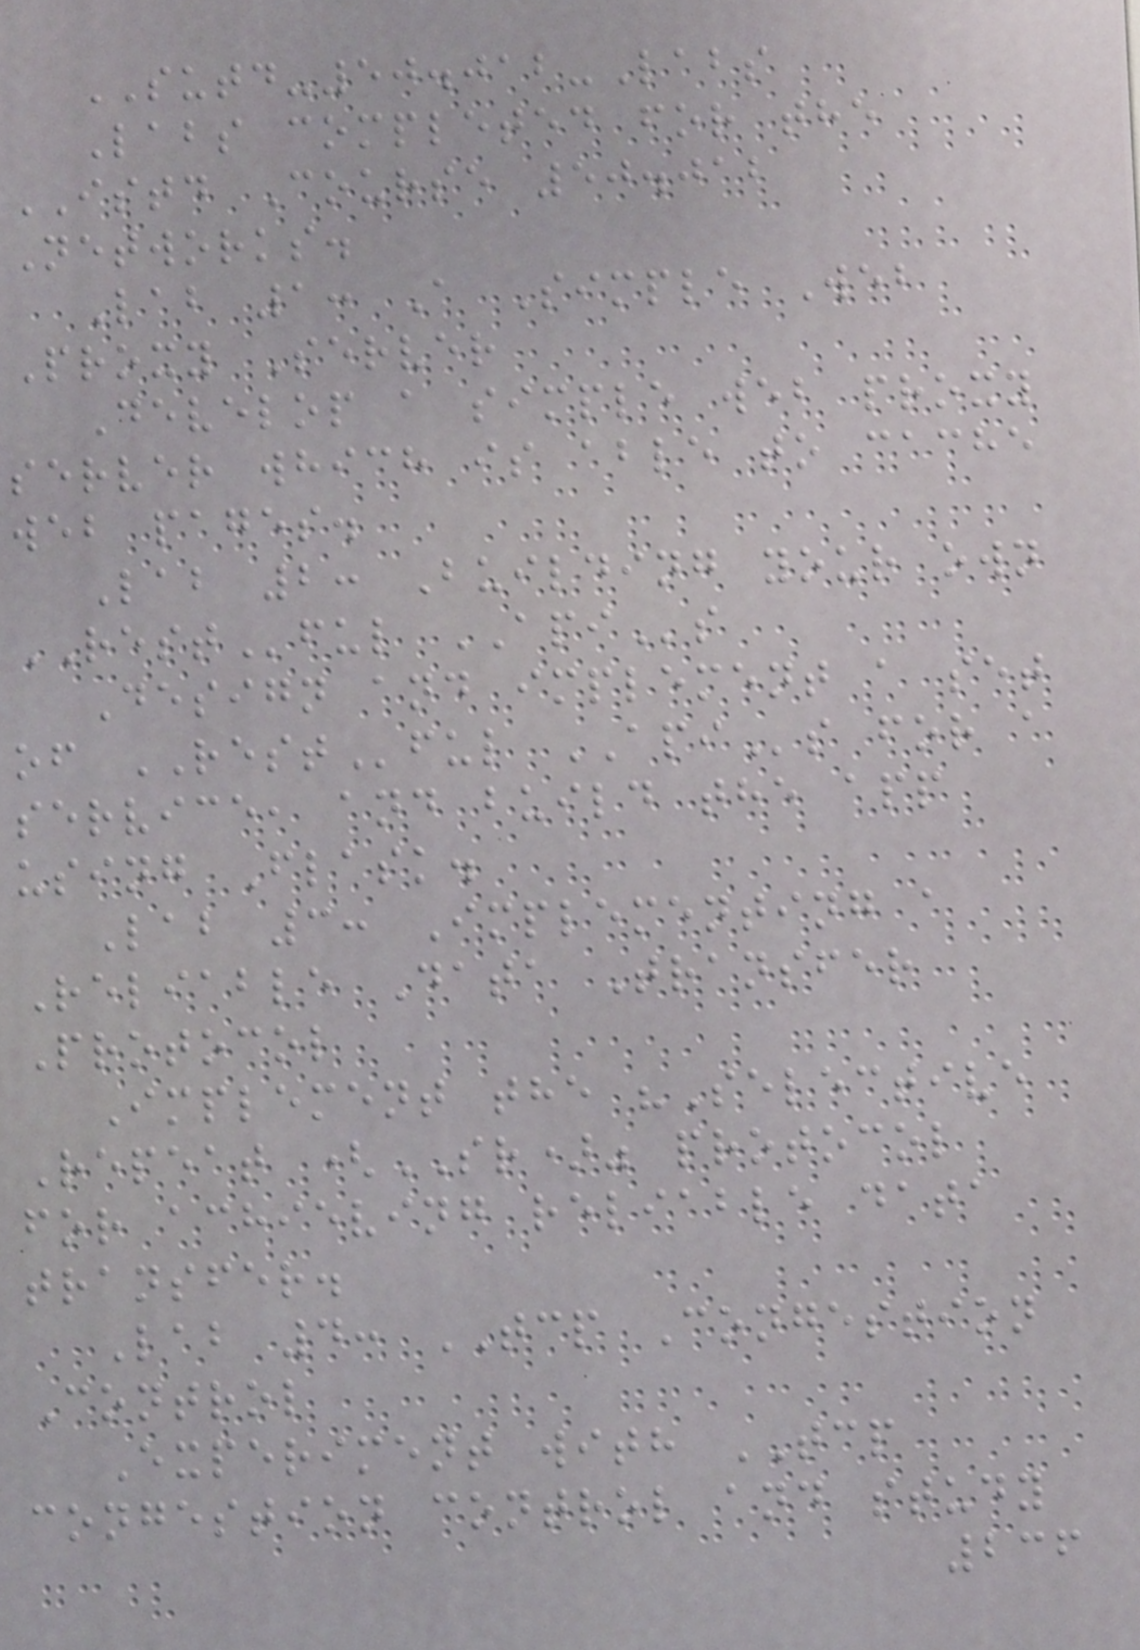SUTD-50.012-Labs
Labs completed for the
ISTD Course 50.012
Networks.
Lab 1: A Simple Web
Proxy Server
Develop a simple web proxy
server which is able to cache
web pages.
Lab 2: Building your own
RESTful APIs
Design and implement a set
of RESTful APIs for a
service, and build the app
using Flask.
Lab 3: Implementing a
Reliable Data Transfer
Protocol
Implement the "Selective
Repeat (SR)" protocol
for achieving reliable data
transfer.
Lab 4: TCP Congestion
Control
Experiment with TCP
congestion control and study
236
